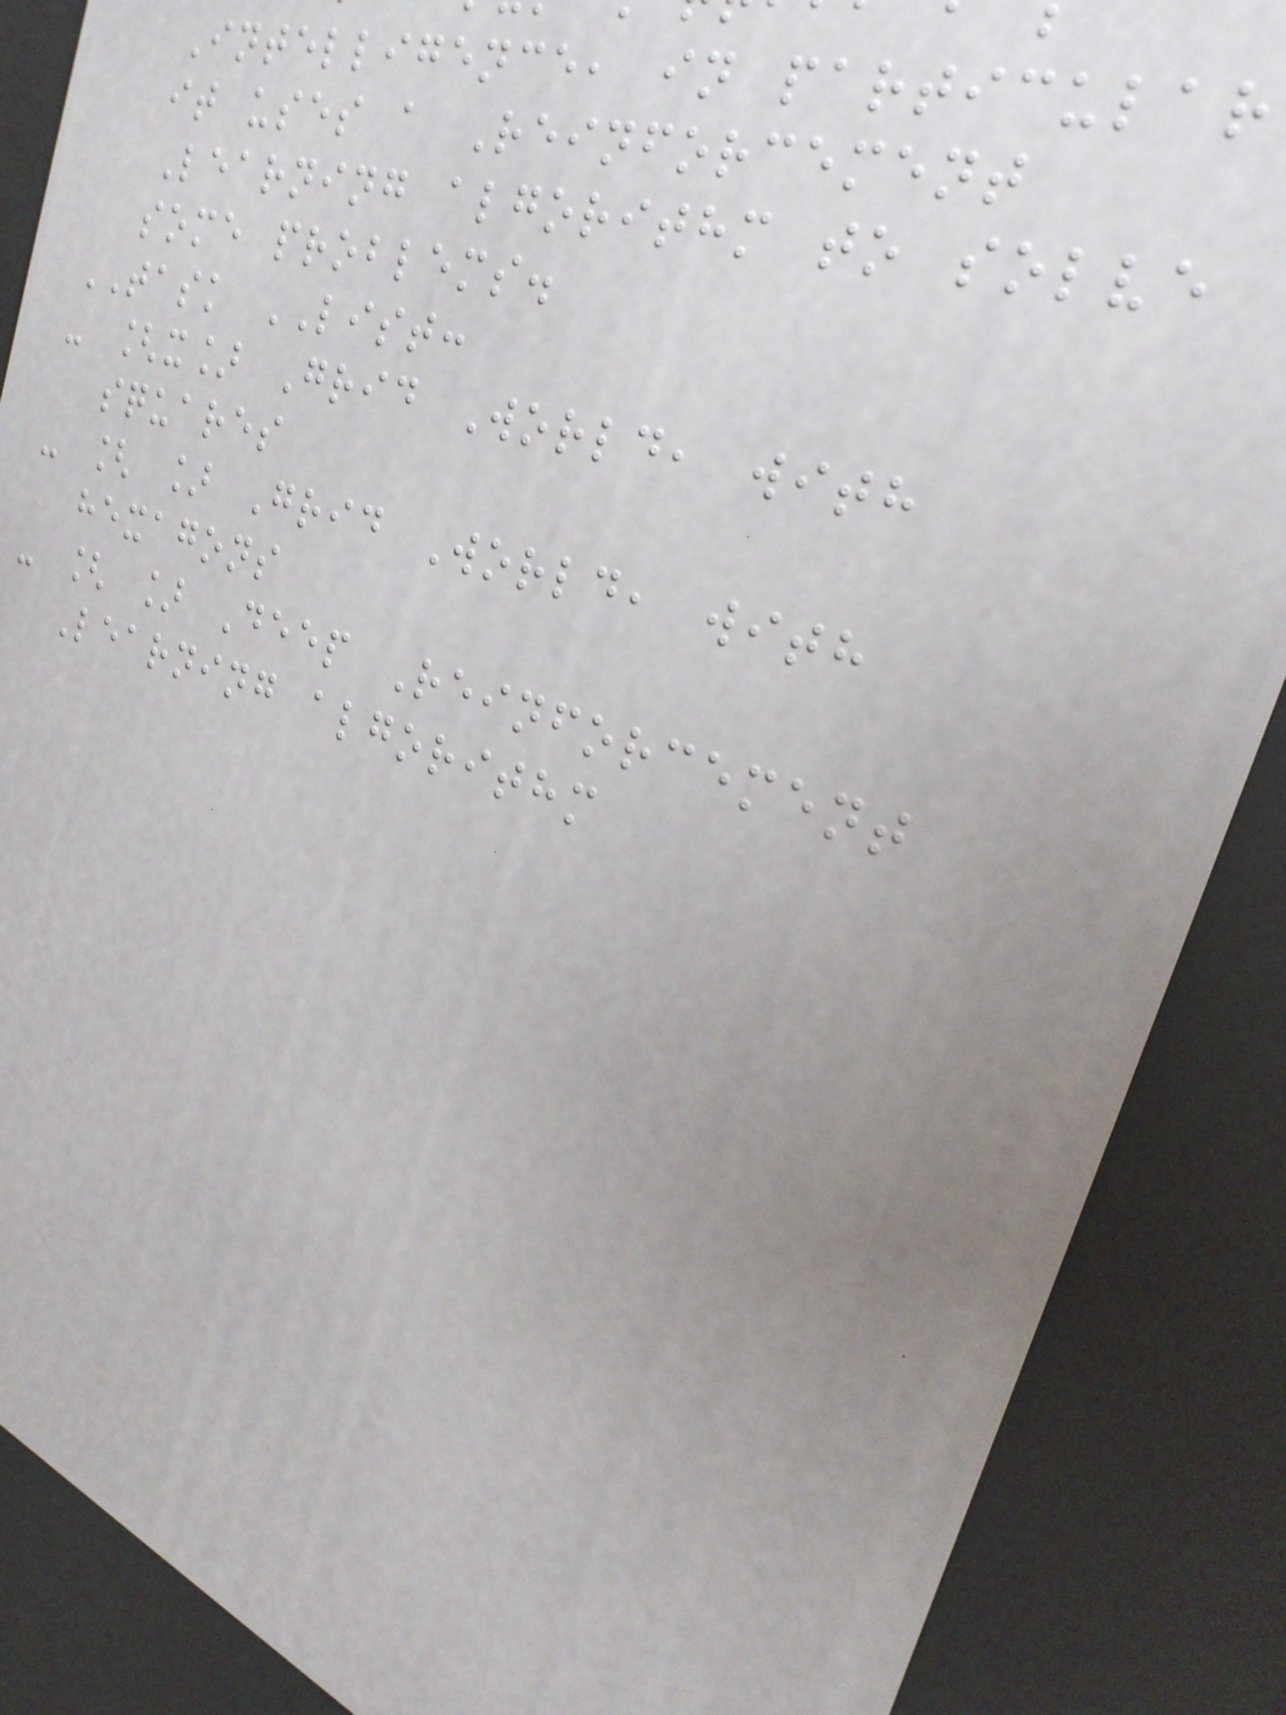Intelligence, in particular
it uses a Reinforcement
Learning algorithm to solve
some problems.
TASK LIST:
- [x] Grid World, with
squares
- [ ] Grid World, with
hexagons
- [ ] Deep Reinforcement
Learning algorithm
